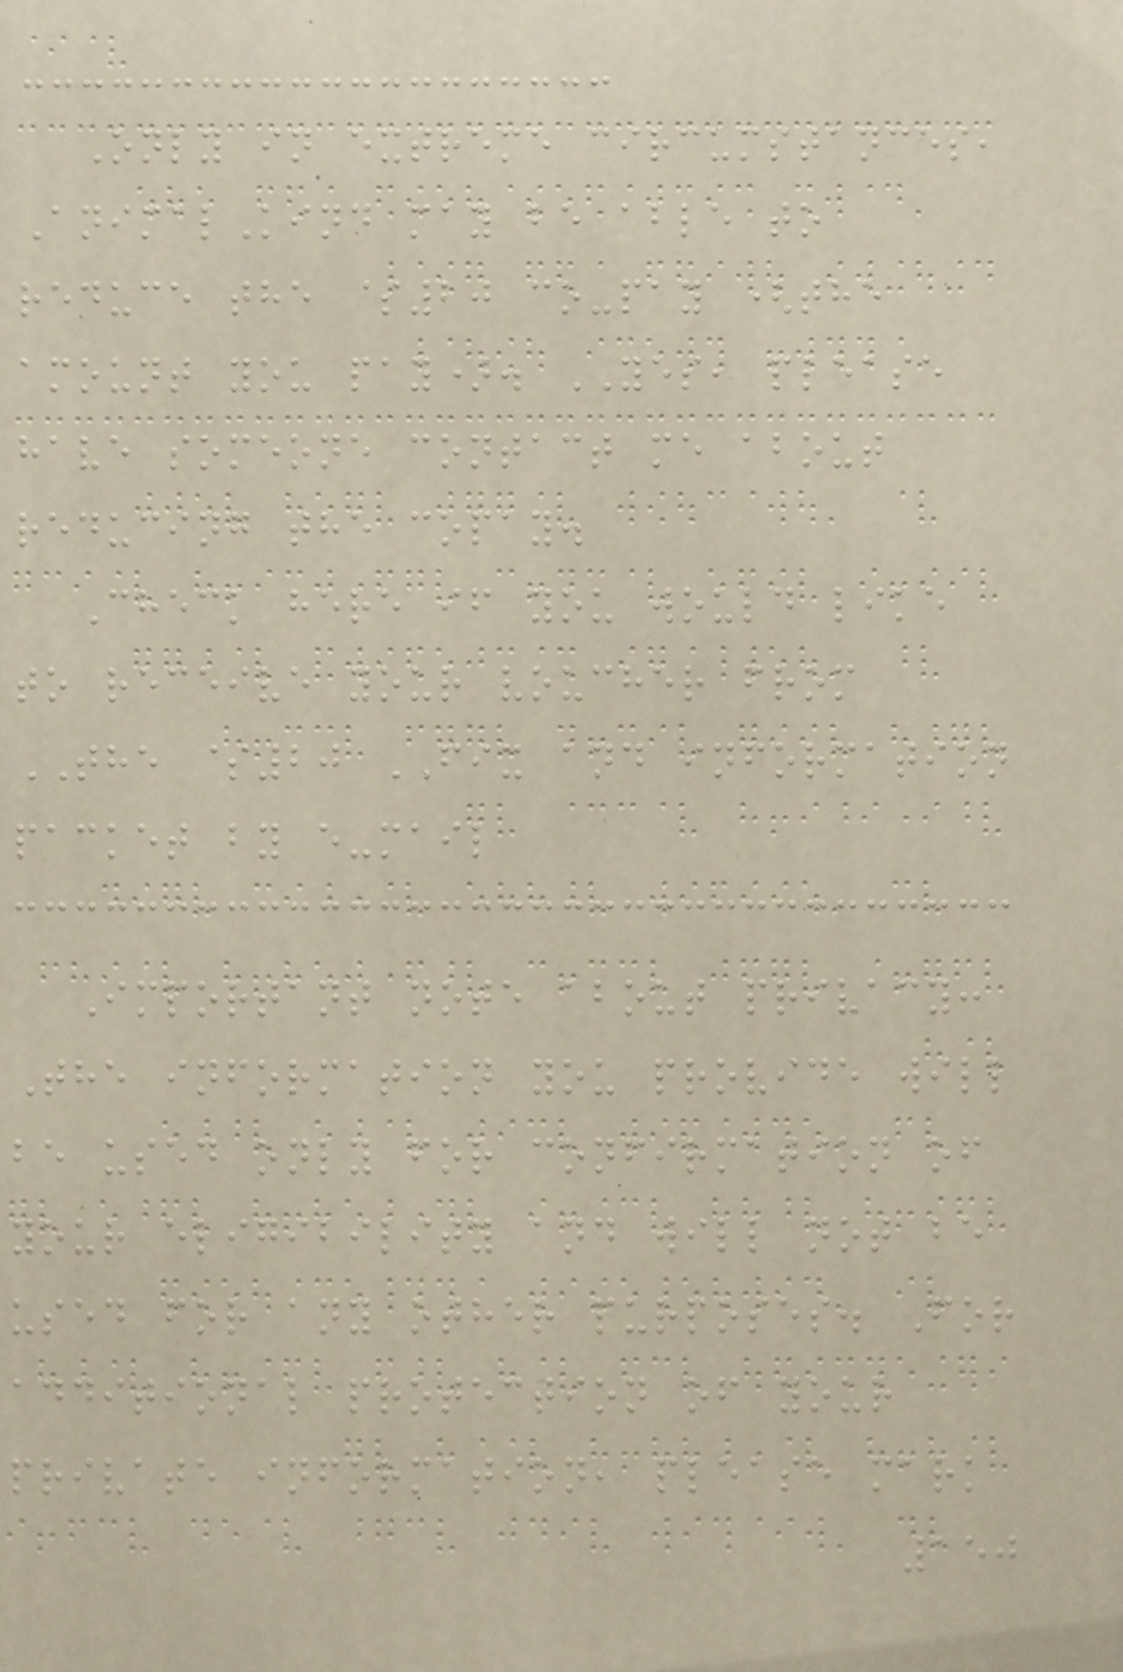Only in extreme circumstances,
AnimalKind may be able to
reduce the $20 co-pay (the
amount you pay). YES, please
have someone contact me about
reducing the copay.
Check here if you would like
to receive your voucher from
THE $20 FIX and information
packet by e-mail
Important note about privacy:
The information you provide will
be used only for confirmation of
your eligibility and will not be
used for any other purposes. For
additional protection of your
private information, please mark
150
